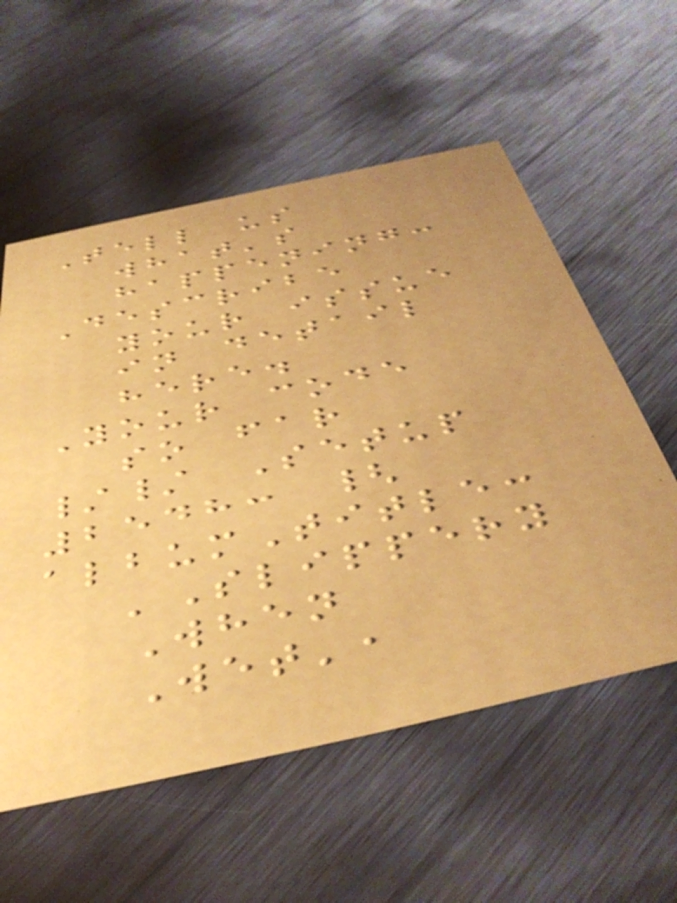Tell us
what's
happening:
Describe
your issue
in detail
here.
Your code
so far
// Setup
2548: {
albumTitle:
'Slippery
When
Wet',
